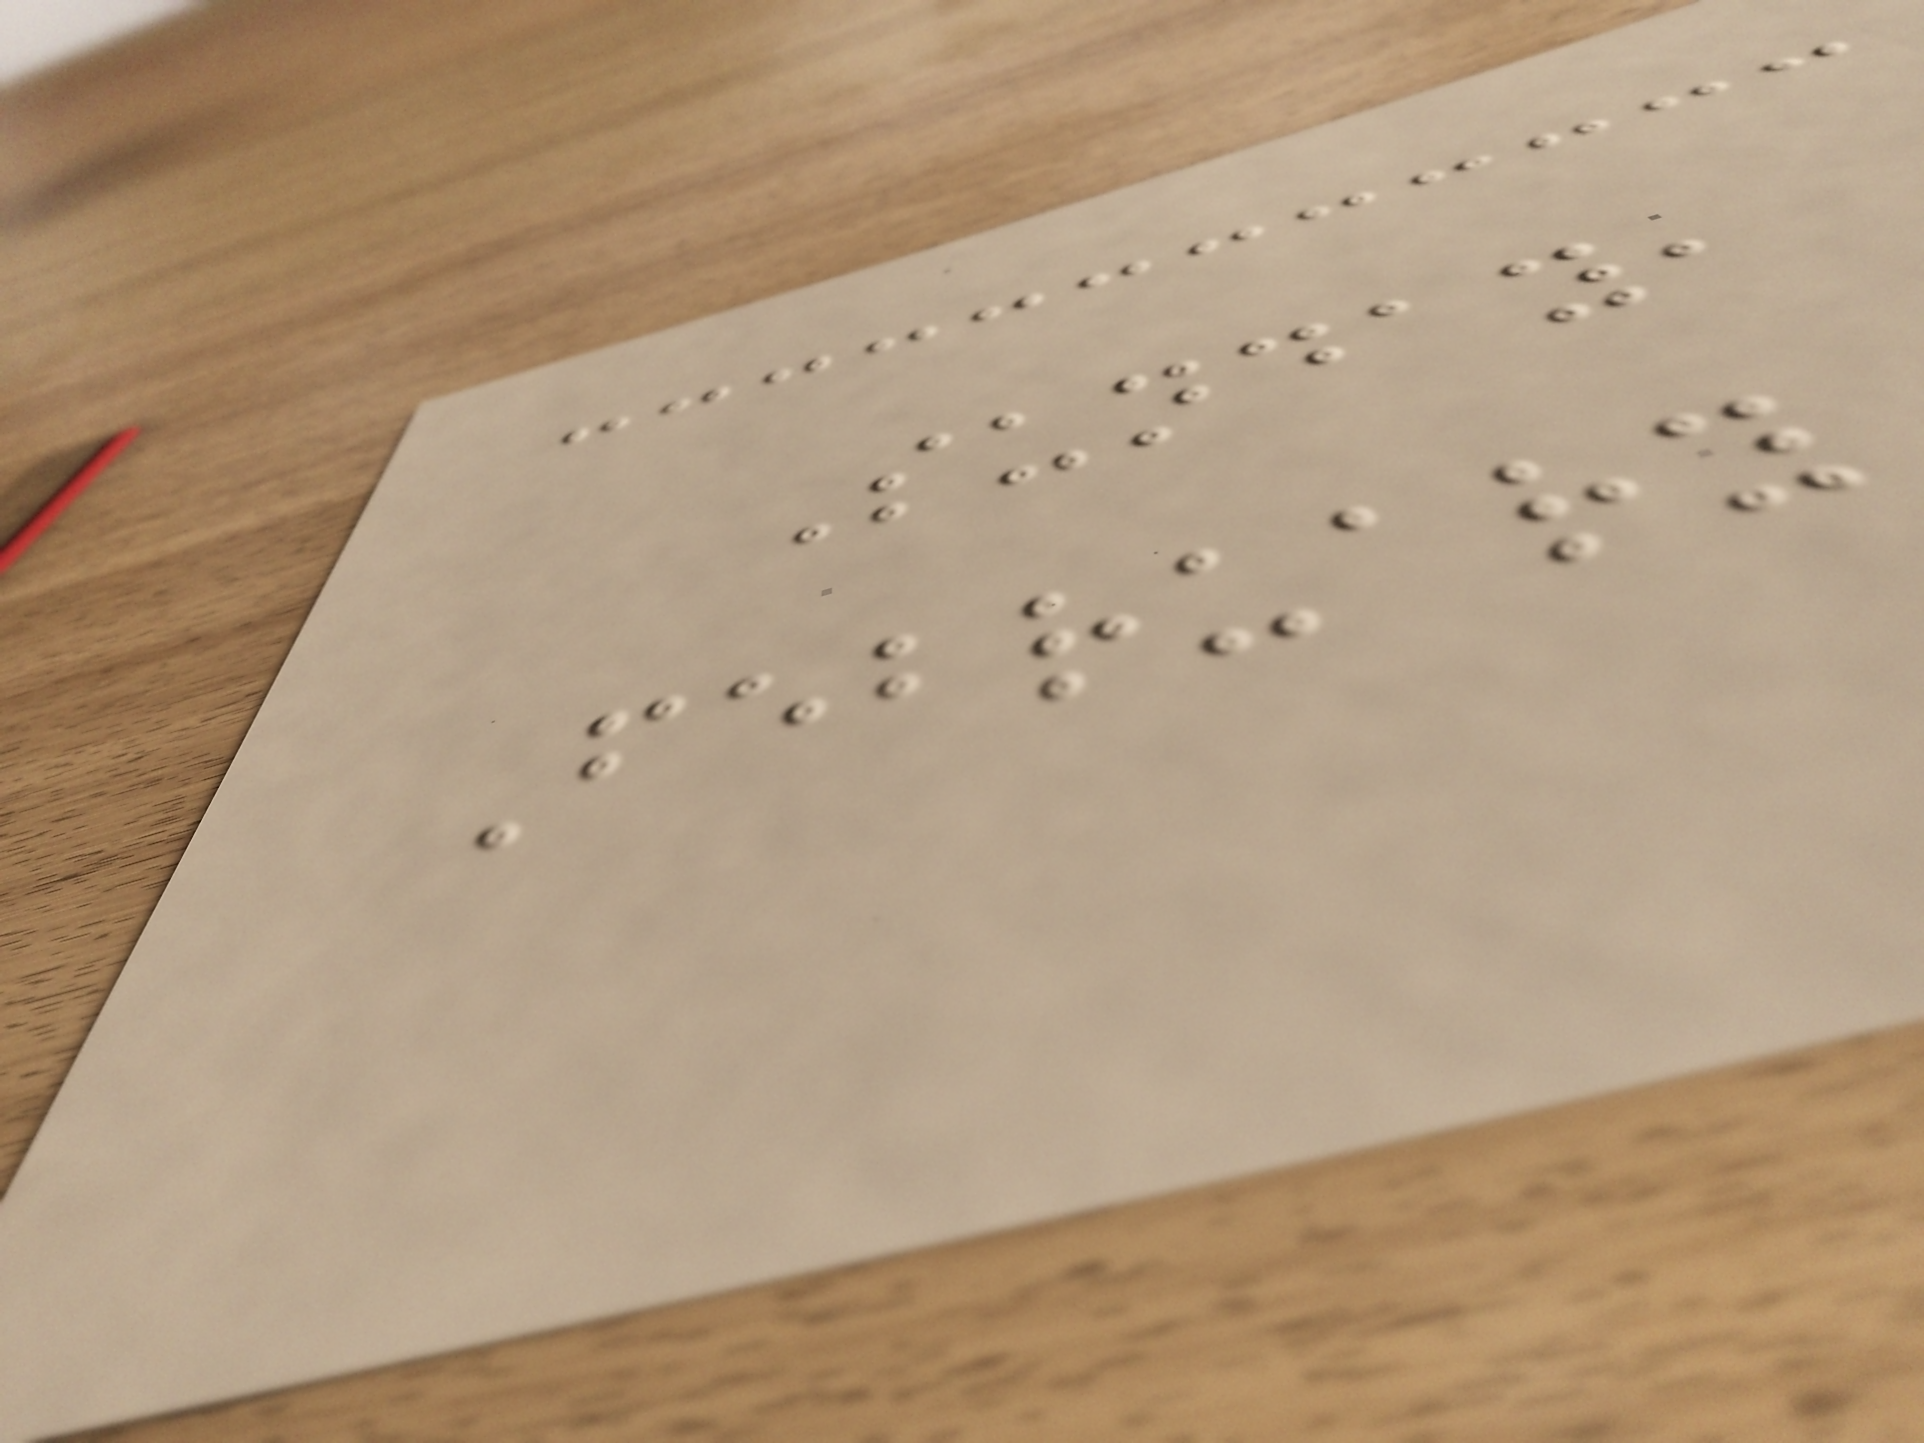Sunday,
February
